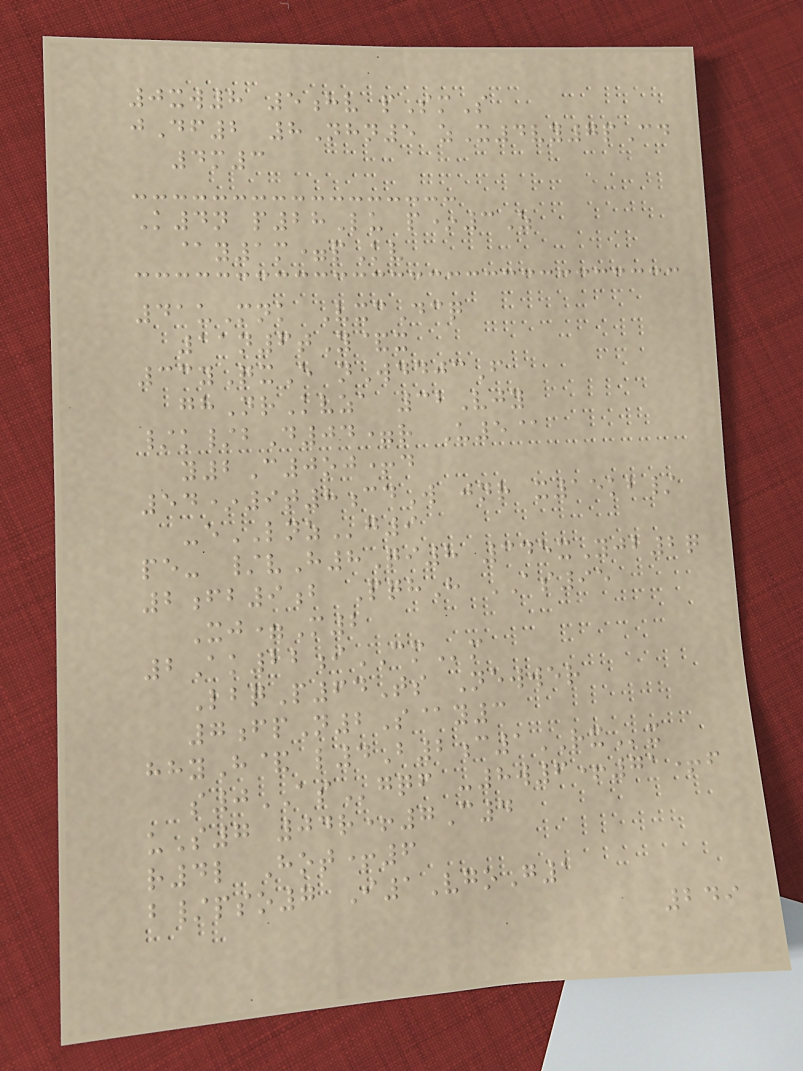0xw8 5hv pSmS
jDf2 8Nhn5 zX4vy7pCd
4m3
K4n p28Lu p*3Z
@y1m=pKv
41uMnk VxcDcq
11n6tY&x
33yQxE nWddjcF
ghNrKvza 32Vjy
/k/bD04=r U5@
y2C0oj+d
54*9t8cdW jnr x15kb/
-eLNZg9
pe- /vH8Qi8 345xYjb2q
2fb9b PqhH AS95
Xj=M2
2Ak22iCMm
LbqP64Ts Newwer
7fpN2S@y3
hhyH& l4B2c1RXx
s0ASgqf -8w6+71+f
uS7 04r+7C4
r4l Hot+6
b/pso7 I1VgoG1
249
